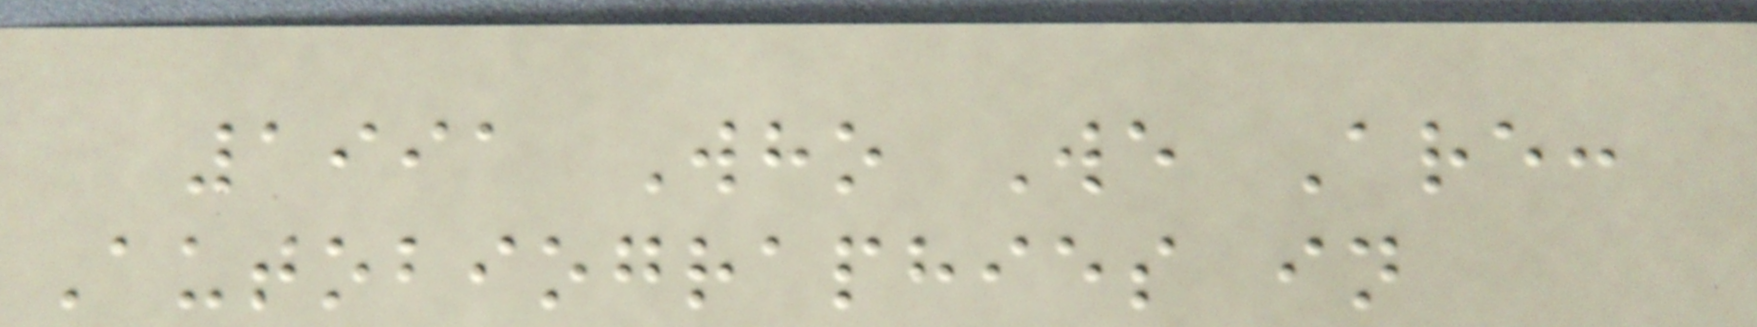1991 Who We Are:
Autobiographies in
